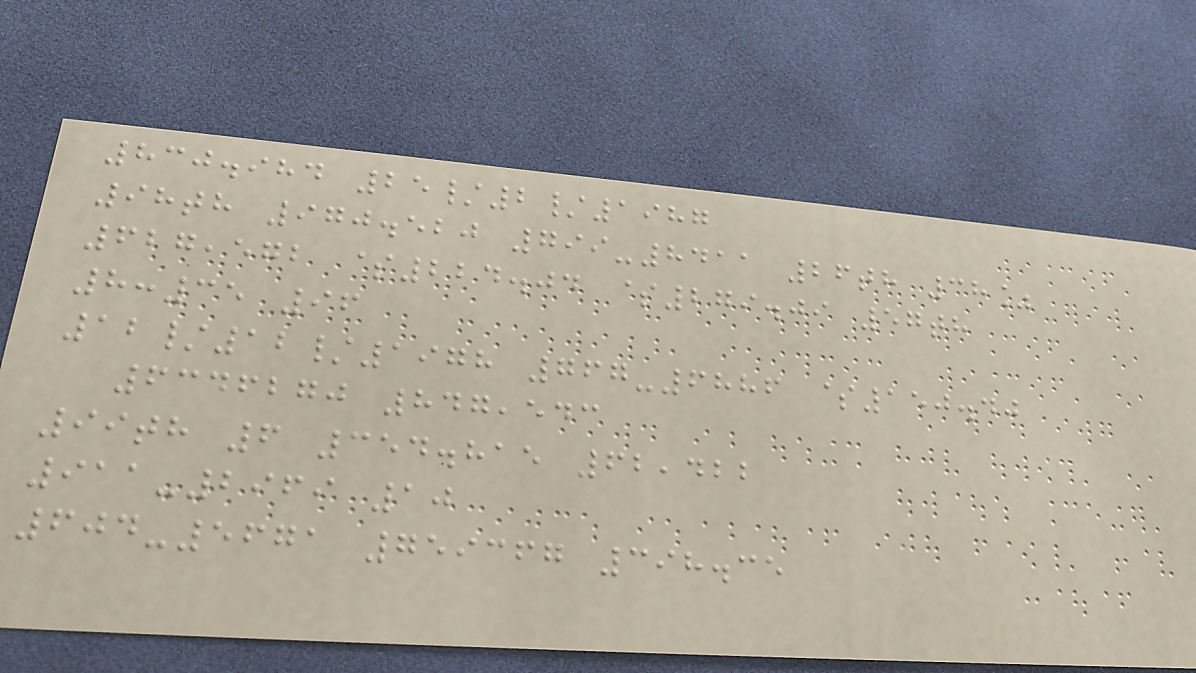830.984 25/2/1987
98th 970.520 799-8411 26th 38%
627,572 $224.04 $279.09 57th
8:35 96
12/12/1978 767-6886 $150.40
6346270 847,543
99th 6 354.815 62,422
911-2969 10
604-5671 759367 398.35
